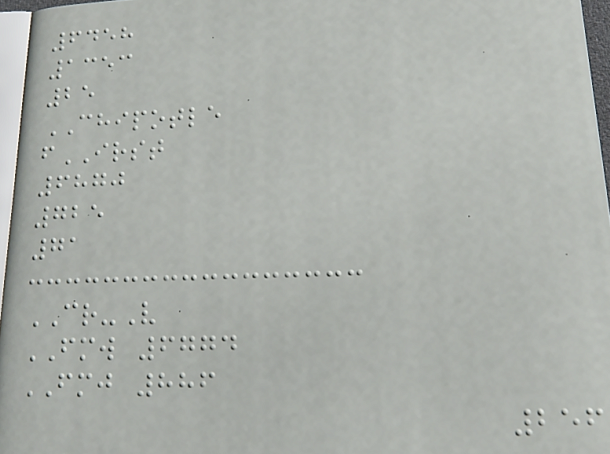6458
1353
25
CHIPOTLE
fIRST
6870
725
71
CR-V
FMW 6774
FMJ 886
256
